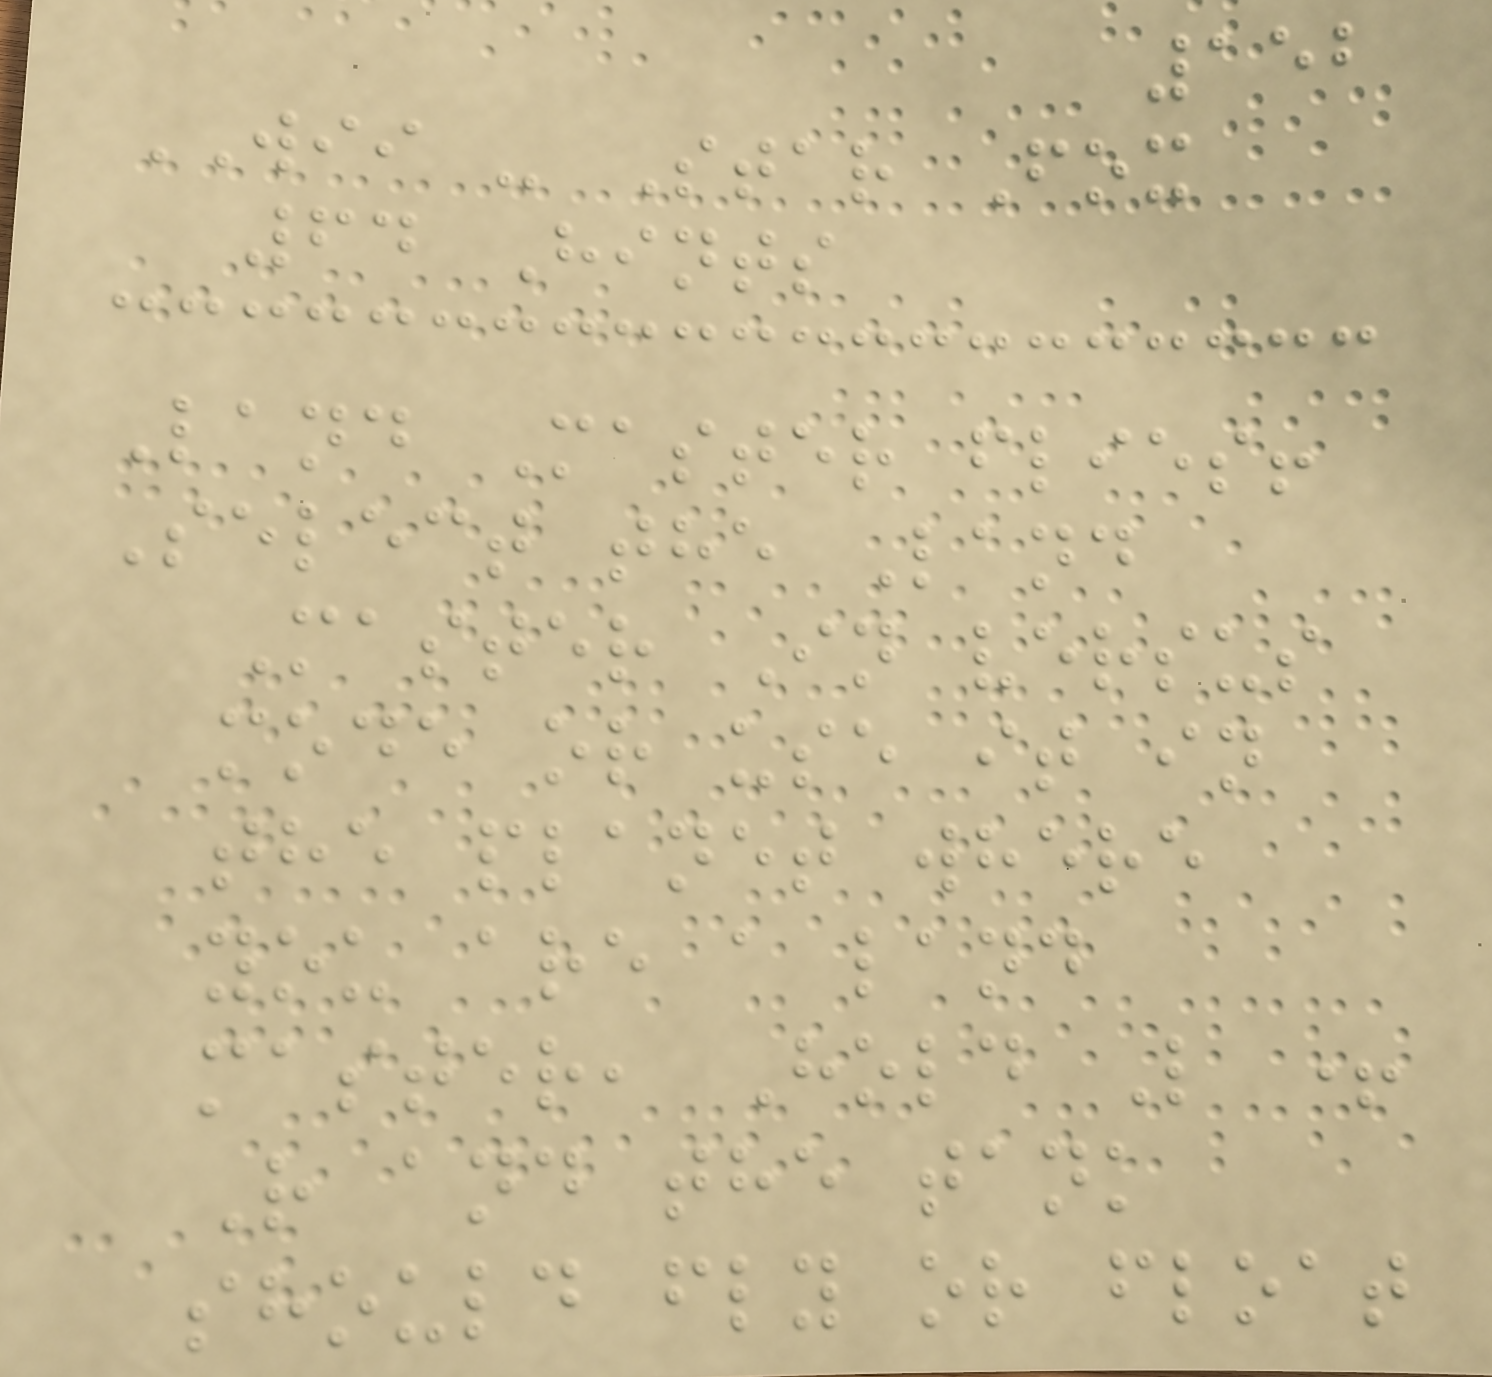152
WII - Star Fox
64 Hints
Land Master flies!
Select the Land
Master In versus
mode or use it in
the planet where
you are a land
master, Hold L +
R and the tank
should fly or float
